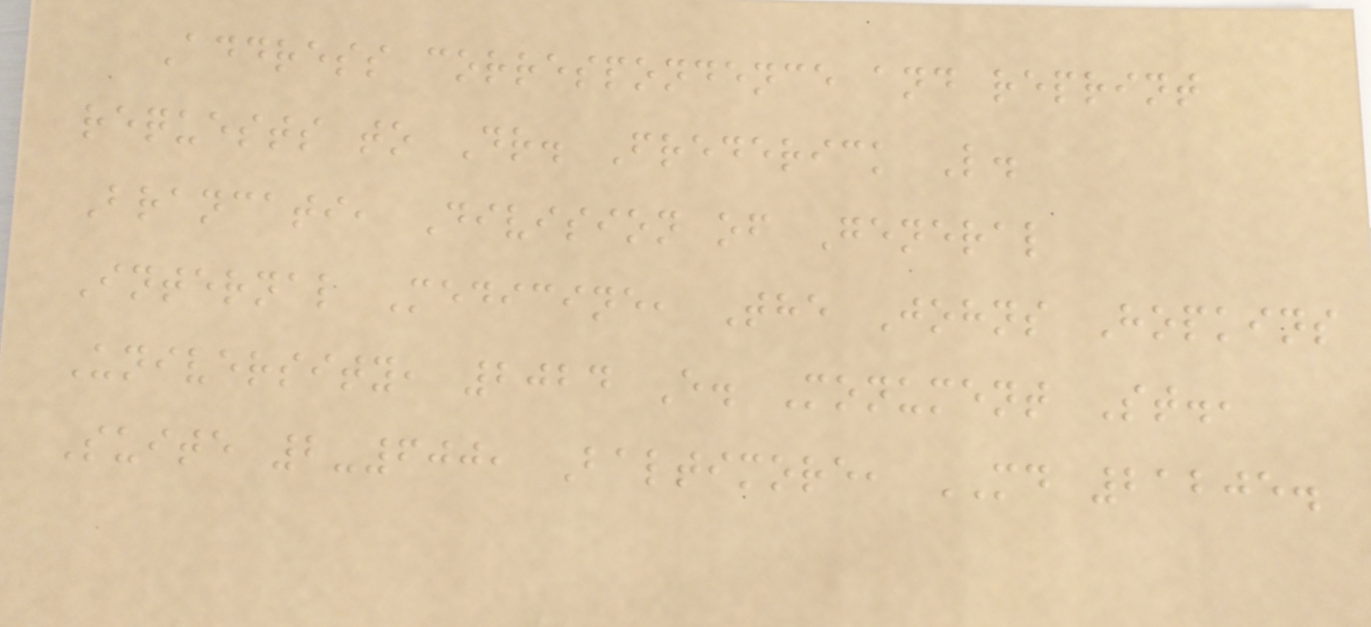Address correspondence and reprint
requests to Dr. Frederick L.
Brancati, Division of General
Internal Medicine, The Johns Hopkins
University, 2024 E. Monument St.,
Suite 2-600, Baltimore, MD 21205.
